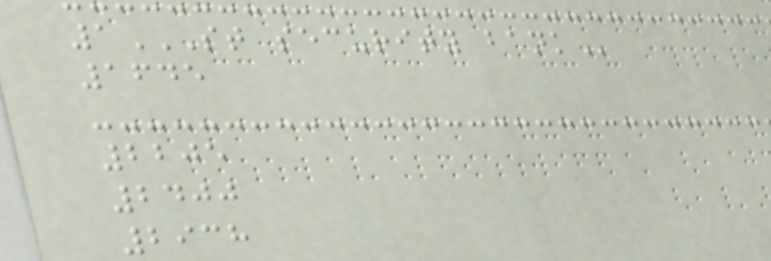1ST SECURITY BANK
1645
2205
2400
2938
